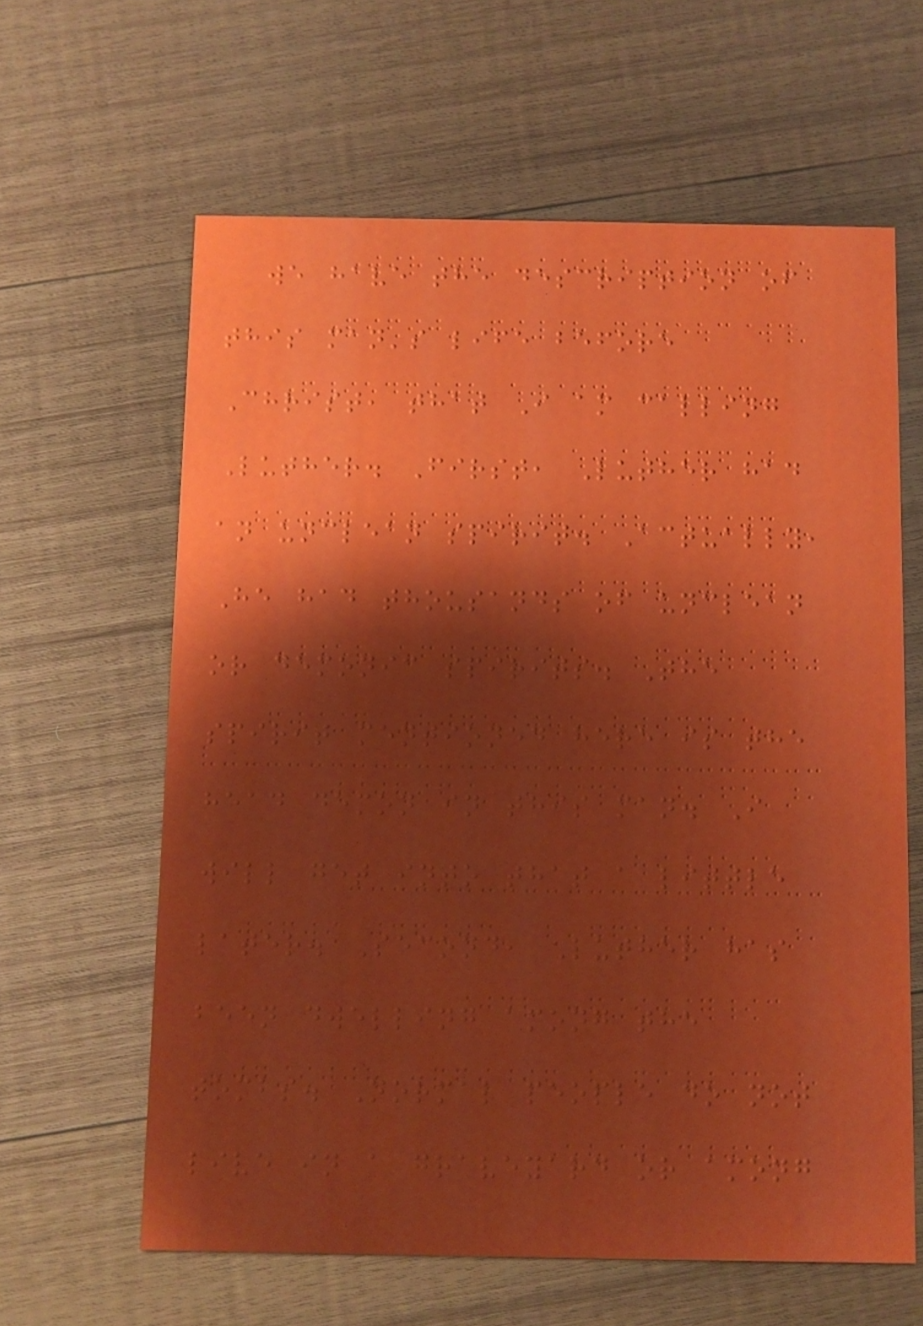we have the description of
this man's life before
Christ, that I am calling
Luther. First, Luther had
an unclean spirit. Actually,
He had thousands of unclean
or demonic spirits. The
spirit mentioned here is the
head demon in this man. I
will get into that a little
later. Second, Luther has
been dwelling among the
tombs. Normal people do not
live in a graveyard or among
